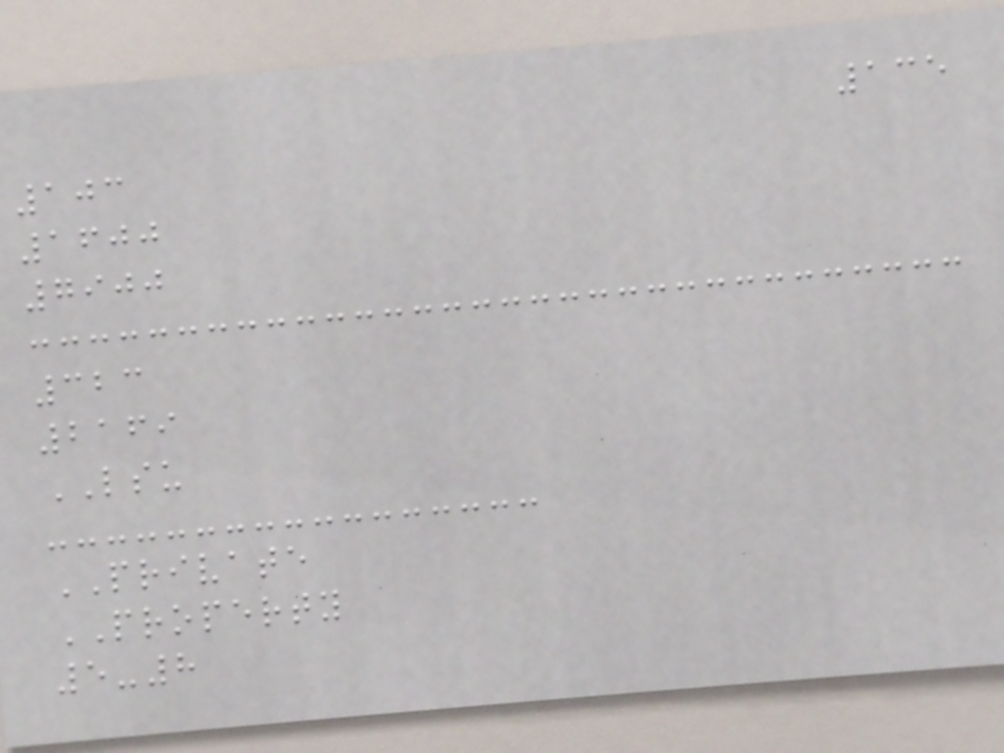135
103
1600
7900
323
2169
LSU
PRIVATE
PROPERTY
5-8
